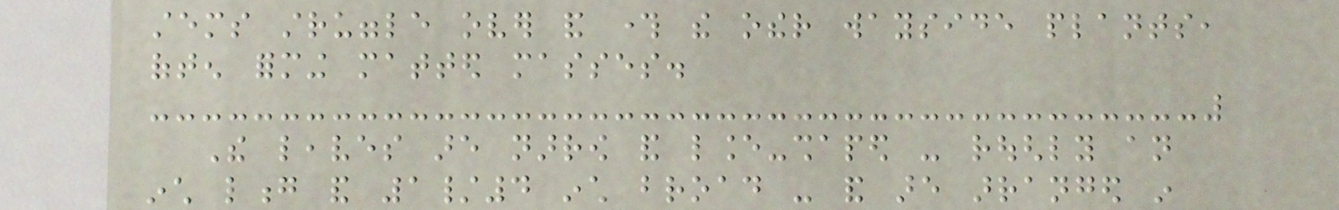stems struggle over and through the other wayside plants,
often forming matted masses.
The leaves are narrow and lance-shaped - roughly an
inch long and 1/4 inch broad - and are arranged in
